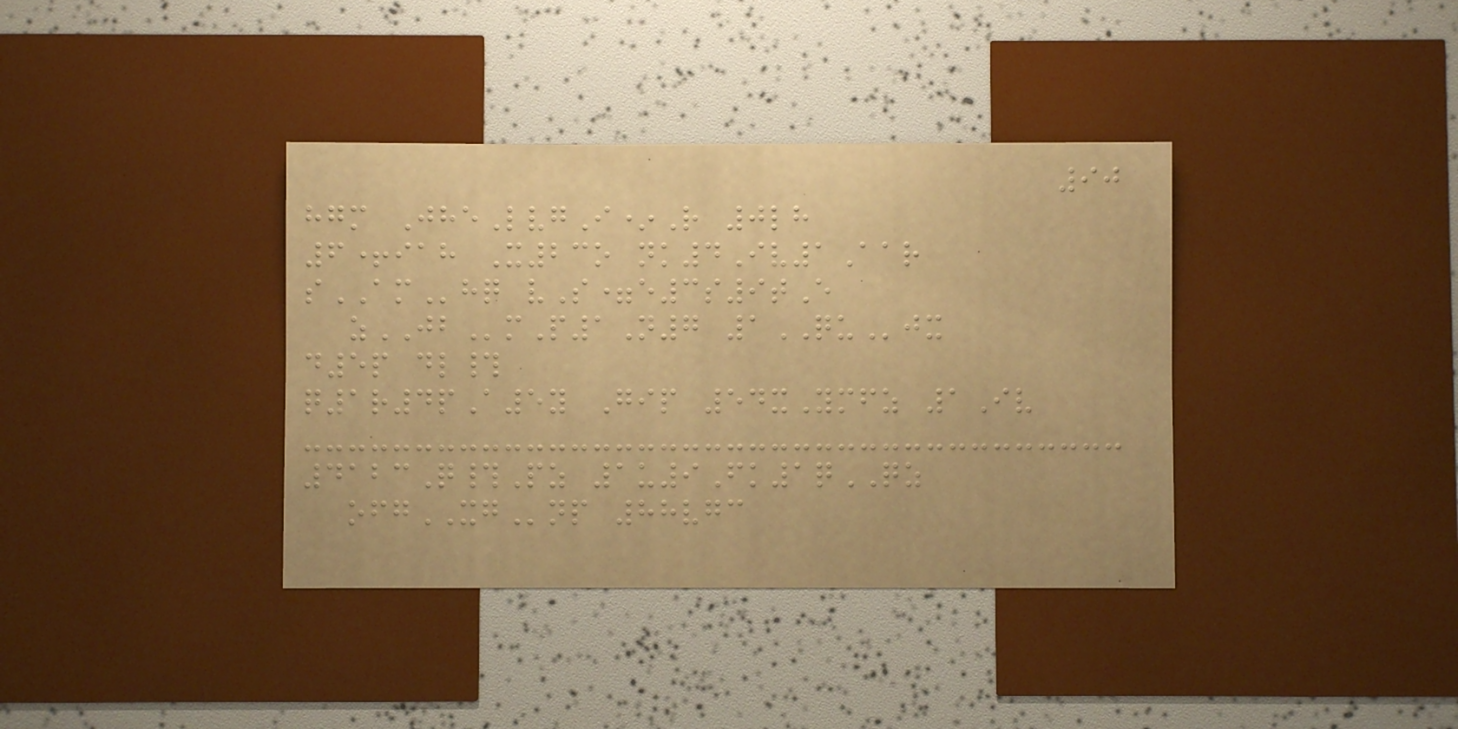90
hgm JheLvgI*R 0lh
6+iah X23o nk4Iv1Aar
sAMhq vS=e3s9tE
zJBmP1N7 1QUjx
d5p dl#
q1r4pA5y Gip 54xYmfz 1Iv
4123Q#Pz 1u9Fk1qQZ
ofgXGnp 88vgc
